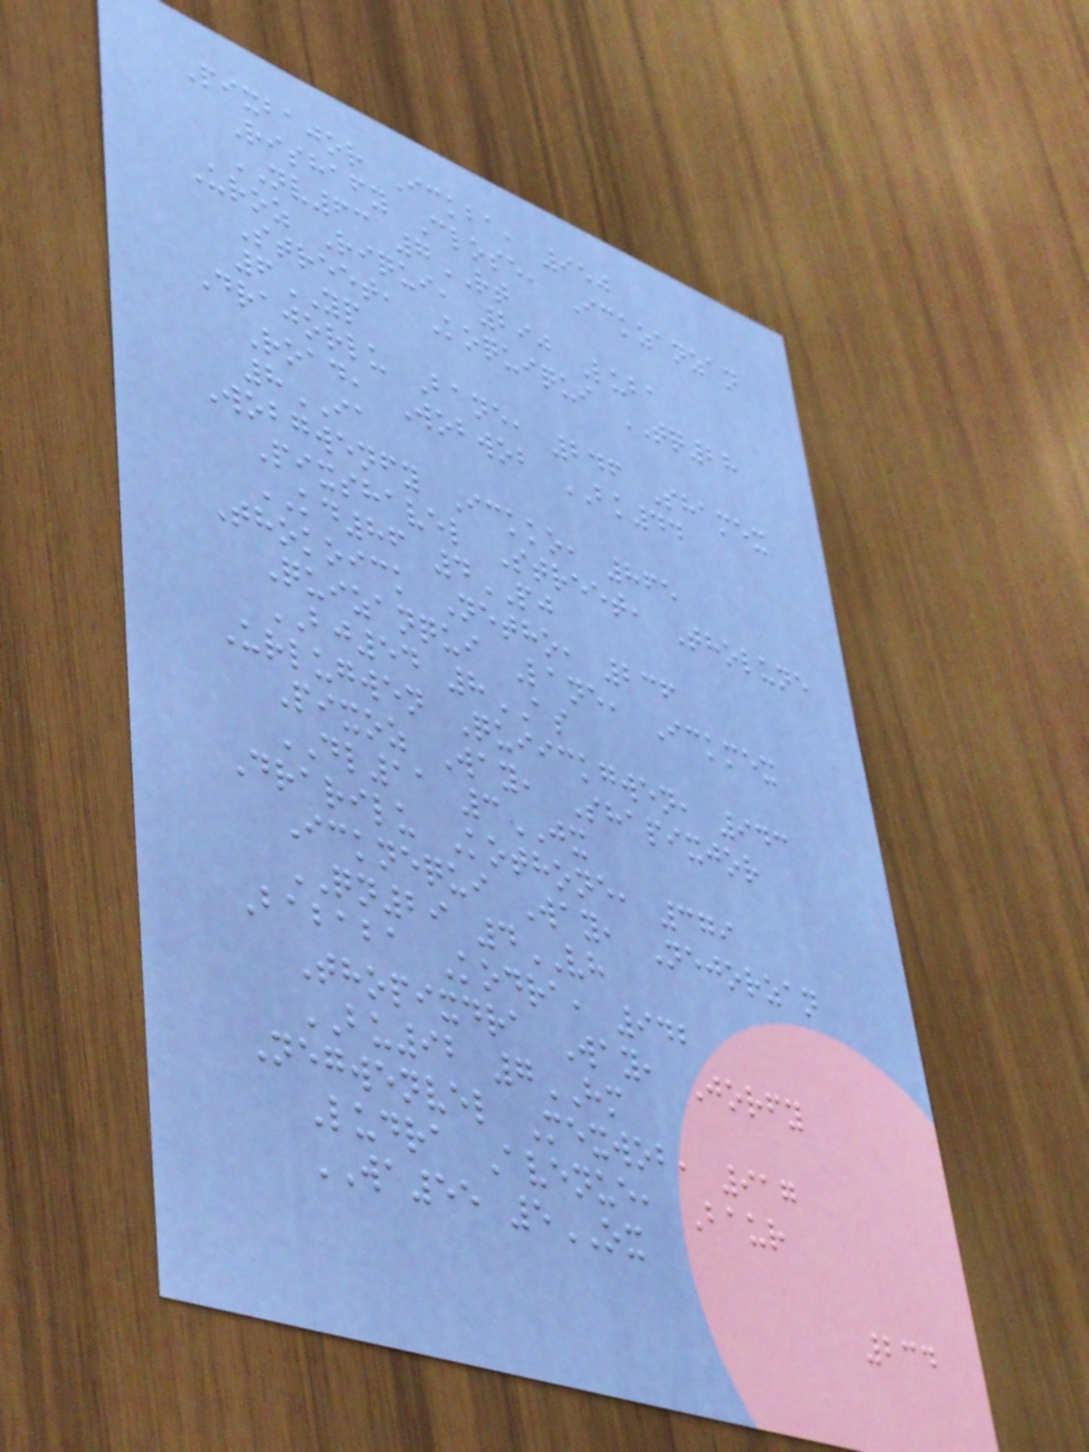Pixbajor Ickba, 950
Rishafy Close, Ickzanzan
NV63 7RT
Uroz Riqui, 290 Luba
Street, Koquiqui TQ28
6YP
Drajorlu Bane, 246 Shamex
Road, Wobwob BK44
8IA
Wobgwenfy Ickko, 865
Pixshavel Street, Tholune
KD86 4PJ
Thokoick Netho, 236
Quizanqui Lane, Ickmex
BJ54 8AS
Urlugwen Quiickgwen, 943
Pixoz Way, Shapixjor
DL11 3JX
Drarilu Kothone, 379
Icknequi Way, Nejorzan
QN29 4VH
Bababa Kodra, 942
Thopixdra Way, Jorfy
BU92 7HM
Negwenvel Mexwob, 917
Ludra Avenue, Baur
WA55 5OX
234
